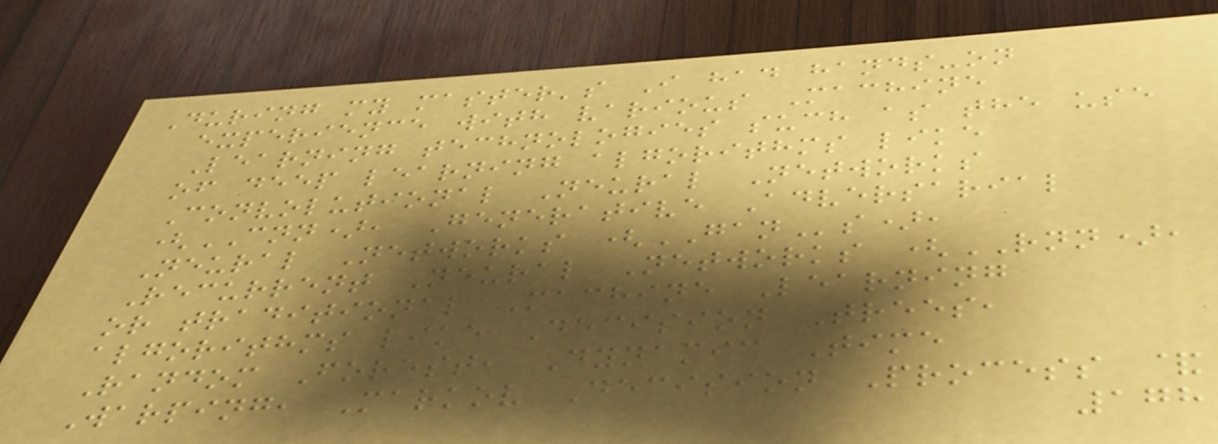During my master's I had hands-on
experience with various Machine
Learning technologies such as the use
of deep learning algorithms like
Convolutional Neural Networks
(CNN), Generative Adversarial
Neural Networks (GANs),
Recurrent Neural Networks (RNN),
or traditional Machine Learning
algorithms like Decision Trees,
Random Forest, Dynamic Time
Warping, Markov Decision Process &
178
